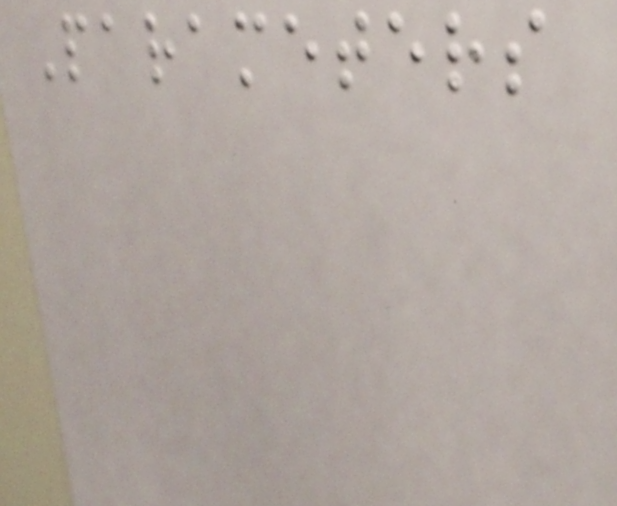Parameters
